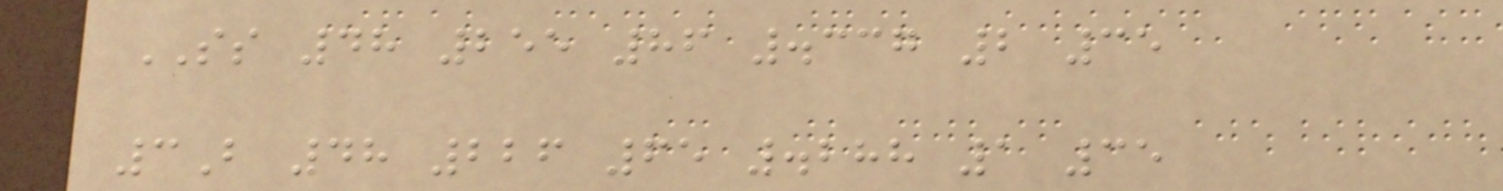SS 48 255 86 .337 2 35
3B 48 226 65 .288 1 35
